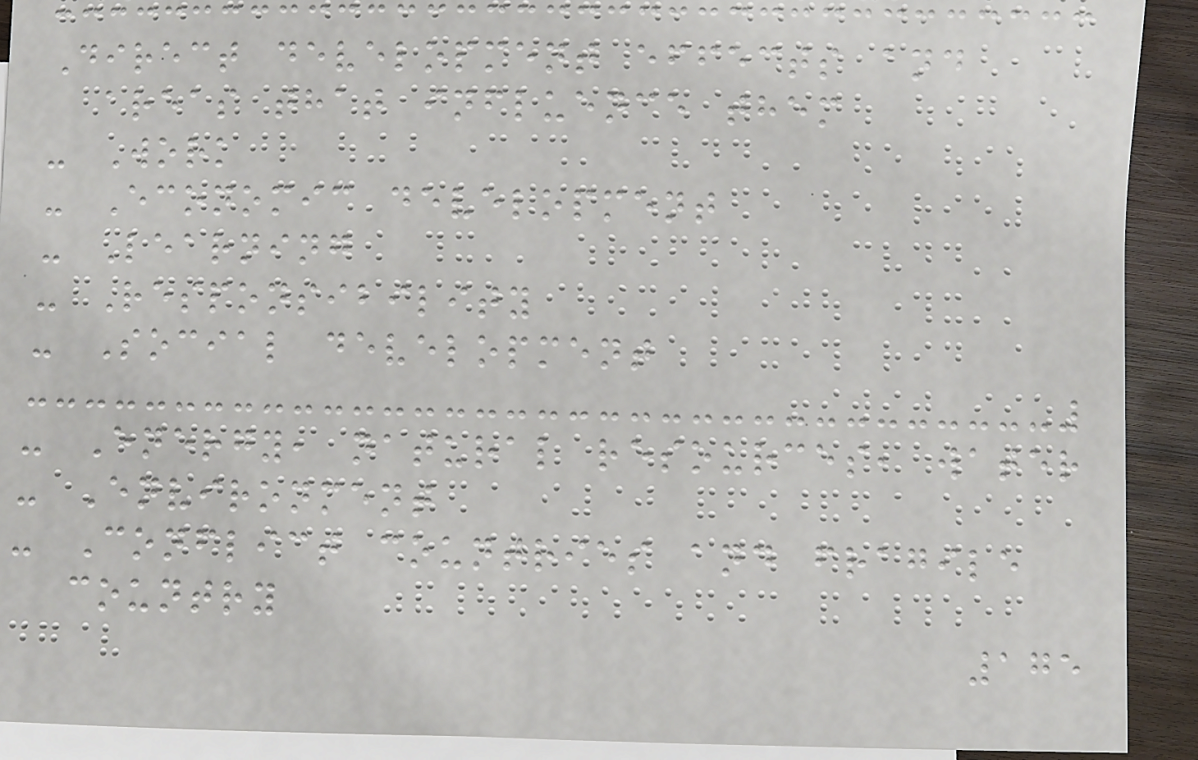Direct development effects and
areas that influence them
- Work
- Economic development
- Learning
- Responsibility
- Social development
- Energy, natural resources, water
- Environment
- Conflict countries and fragile
country
175
